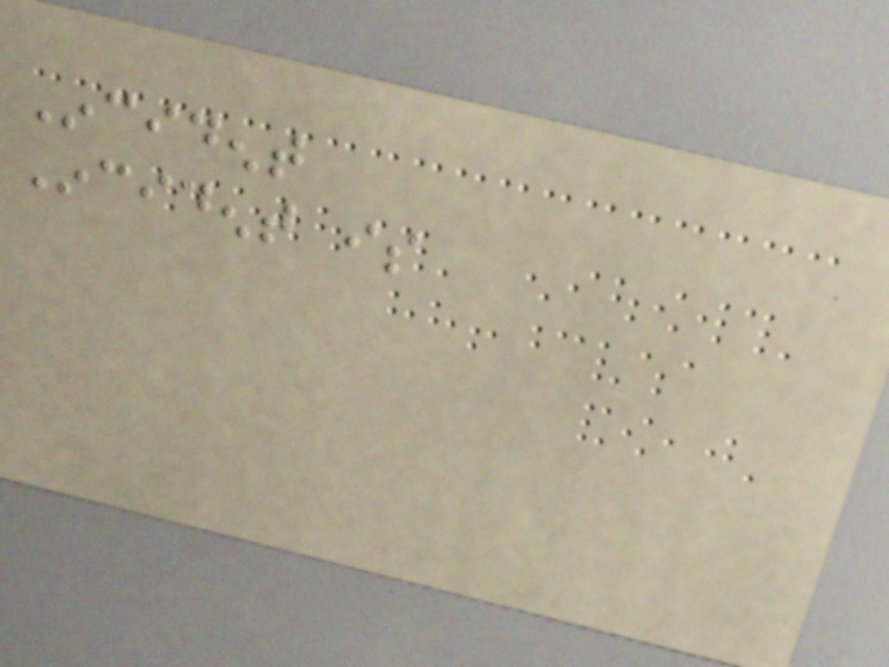Incident
Incident is
